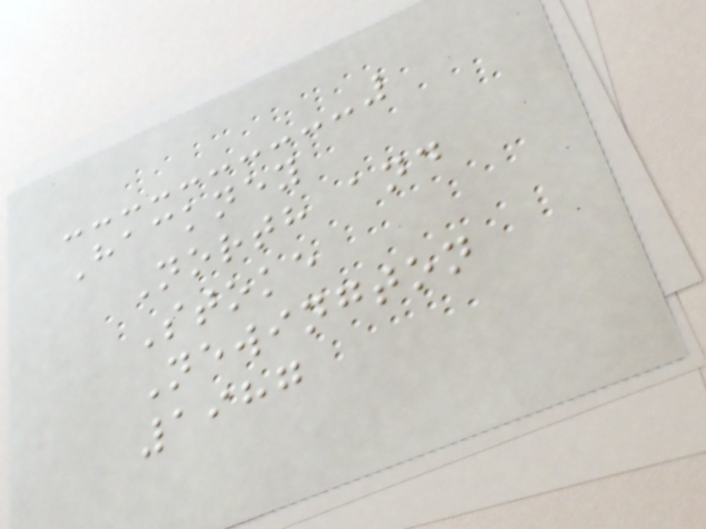Hackney
North and
Stoke
Newington
1987
